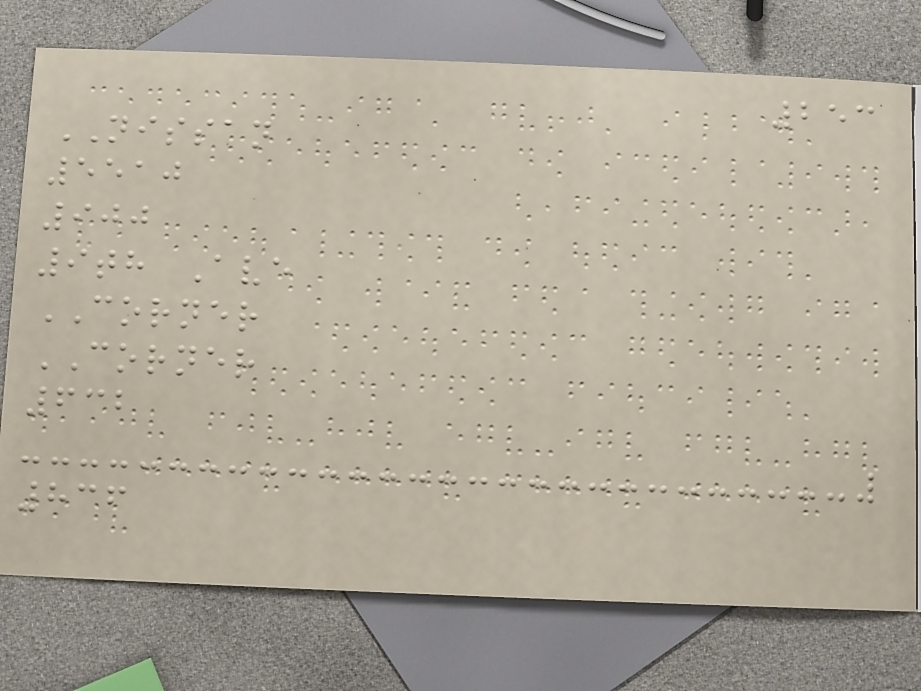253
NISSAN
5510
900
9th Ave
CORNER
CORNER
632
836
